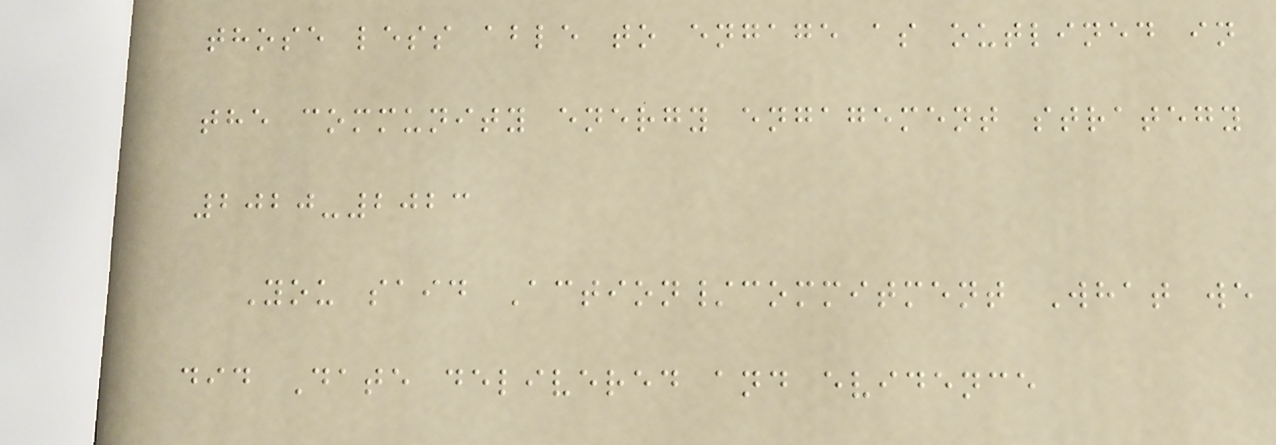those less able to engage as outlined in
the community energy engagement strategy
2020-2023
You said Action/commitment What we
did Date delivered and evidence
